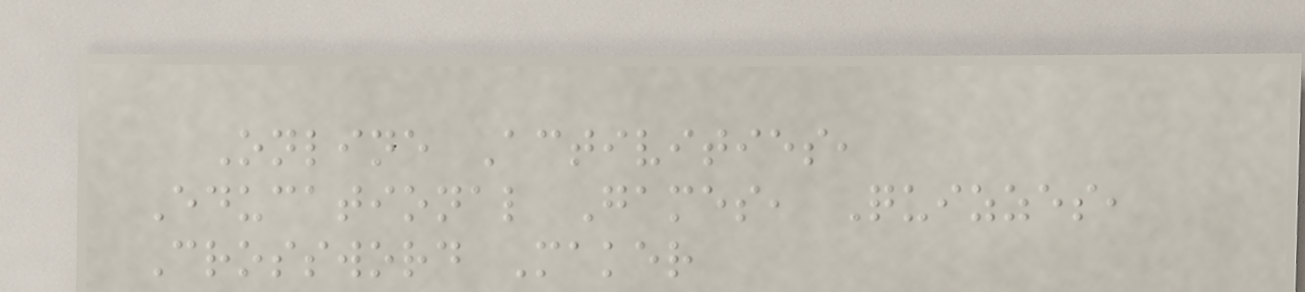Online Activities,
Educational Games, Quizzes,
Crossword Maker
